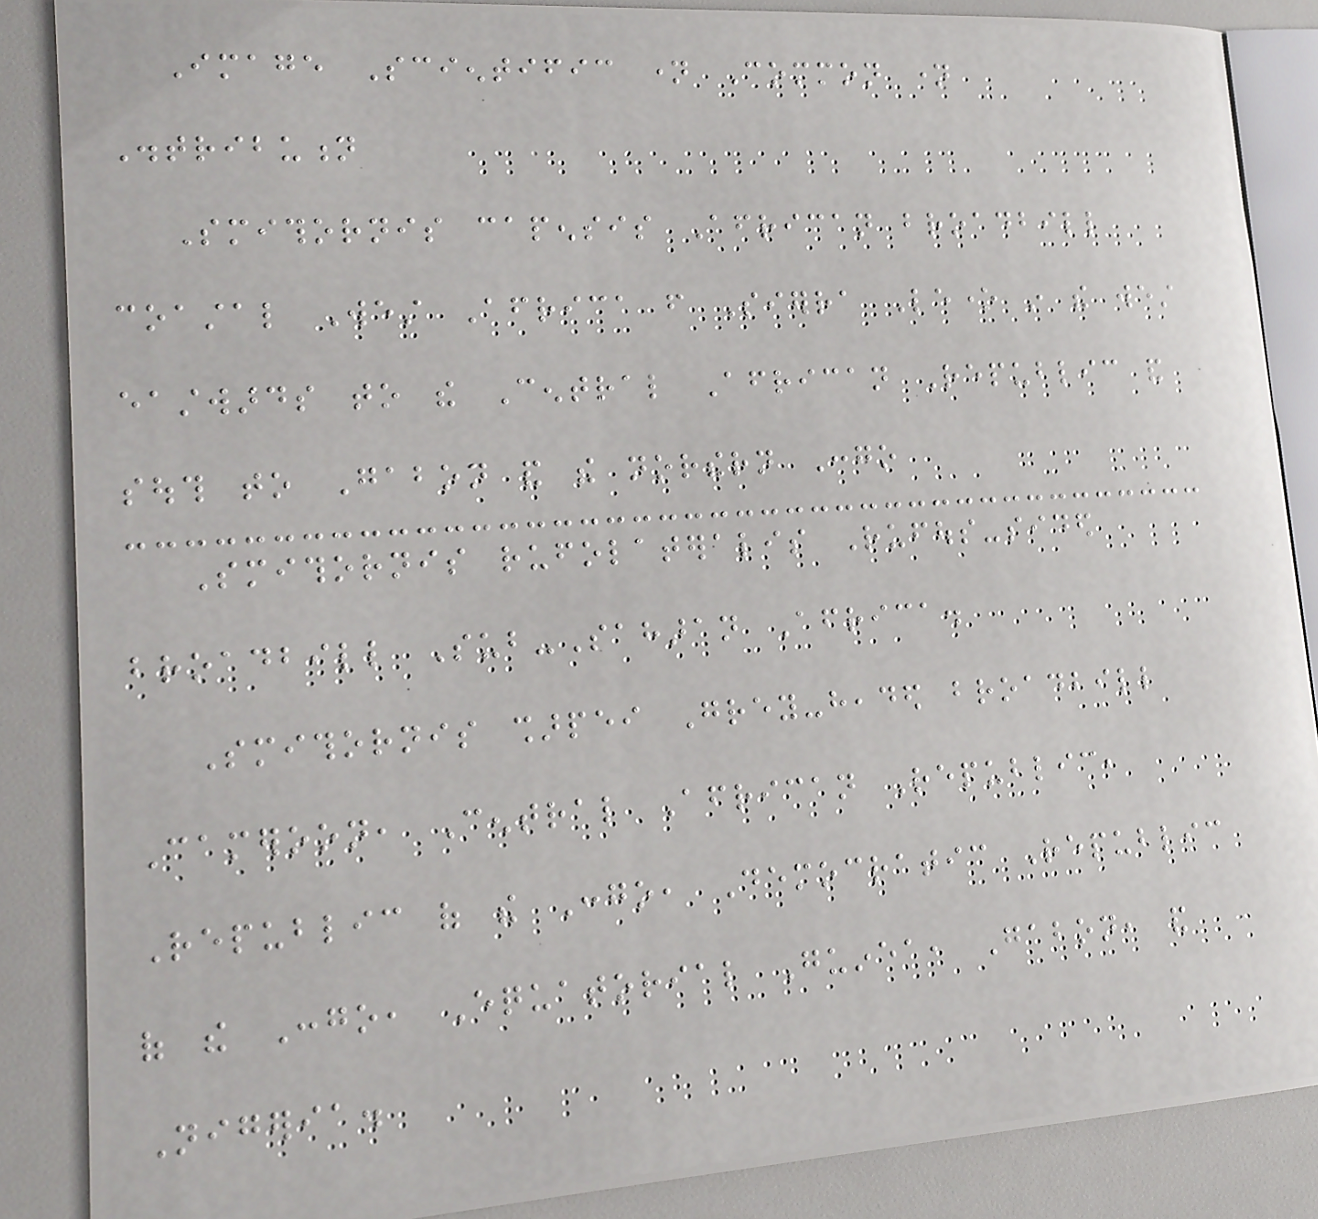Image Scientific name Common name
Distribution
Smithornis capensis African broadbill
coastal West Africa from Sierra Leone in the west
eastwards to the Central African Republic and
south to Gabon and the northern Congo
Smithornis rufolateralis Rufous-sided
broadbill Sub-Saharan Africa.
Smithornis sharpei Grey-headed broadbill
Cameroon, Central African Republic,
Republic of the Congo, Democratic Republic
of the Congo, Equatorial Guinea, Gabon, and
Nigeria.
